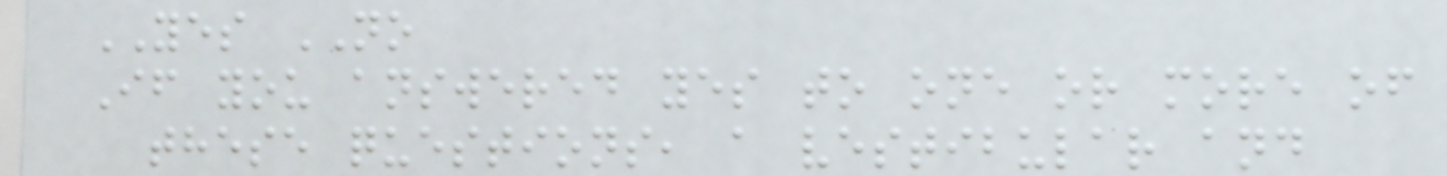YES NO
If you answered yes to one or more of
these questions, a vestibular and
